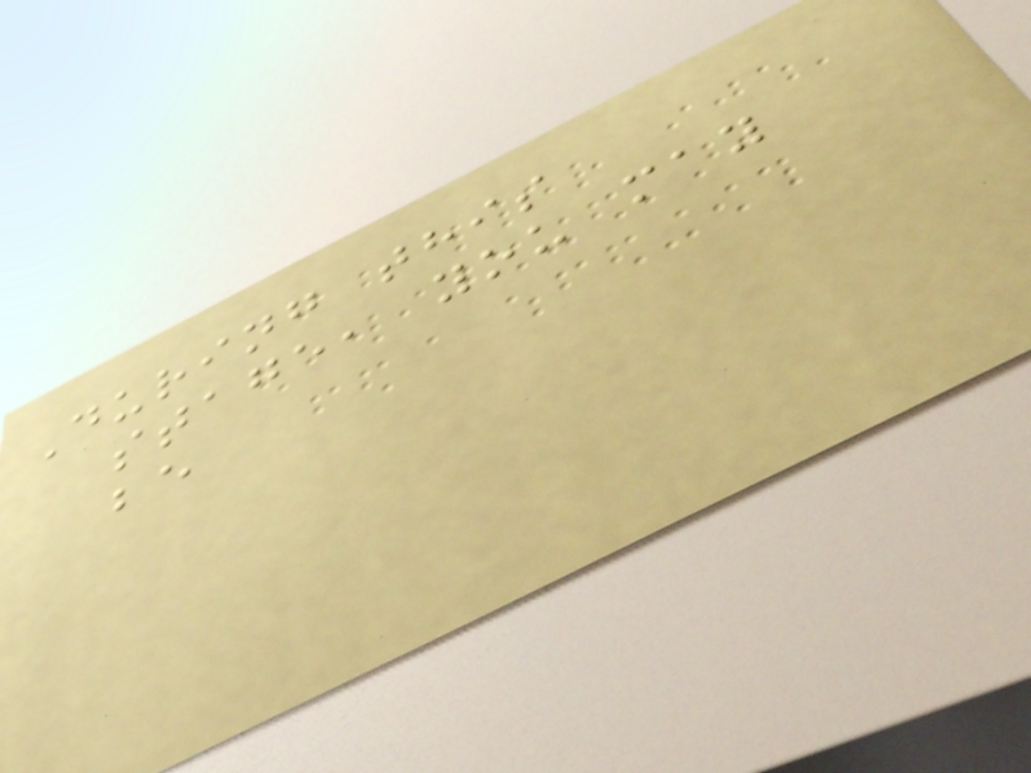During this
stage, you may
be
